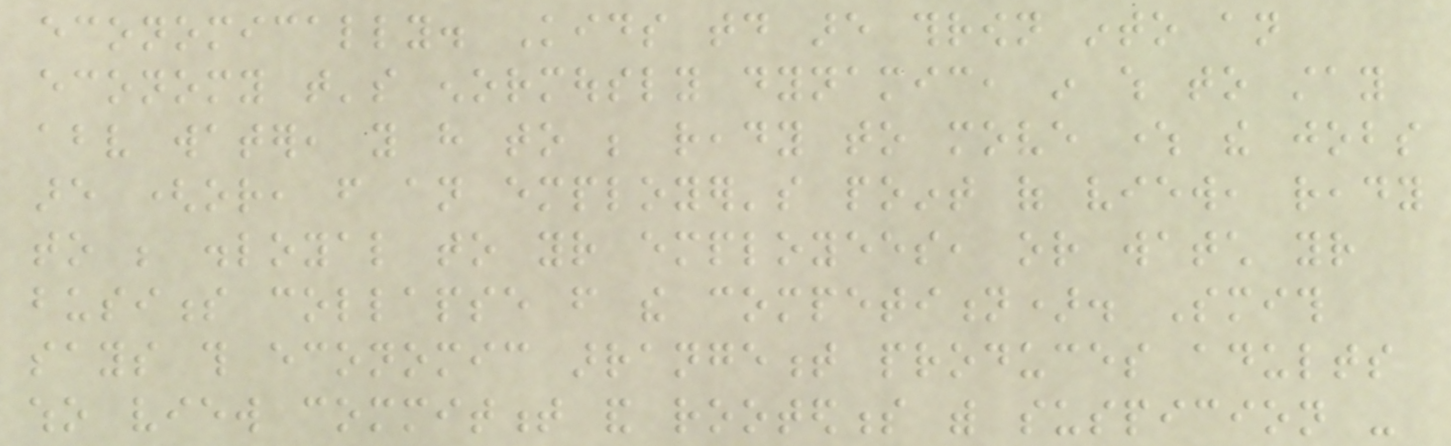economically. Kids today are thrown into an
economy that's enormously dynamic, in which to stay
above water, you have to be ready to move where the jobs
are (or, from an employer's point of view, ready
to be disloyal to your employees, or watch your
business collapse from the competition). Smith
says this economic arrangement produces adults
who view commitment and rootedness with suspicion -
